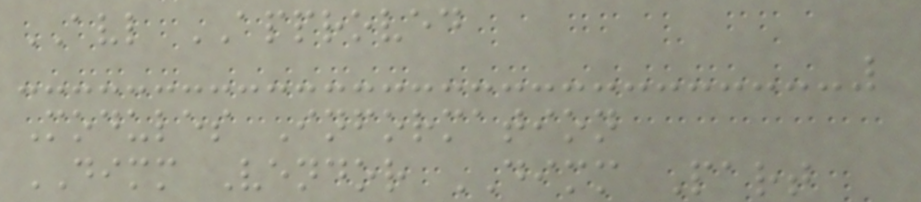AVL APPROVED
Modules Information
DIMM Vendor DIMM Part
